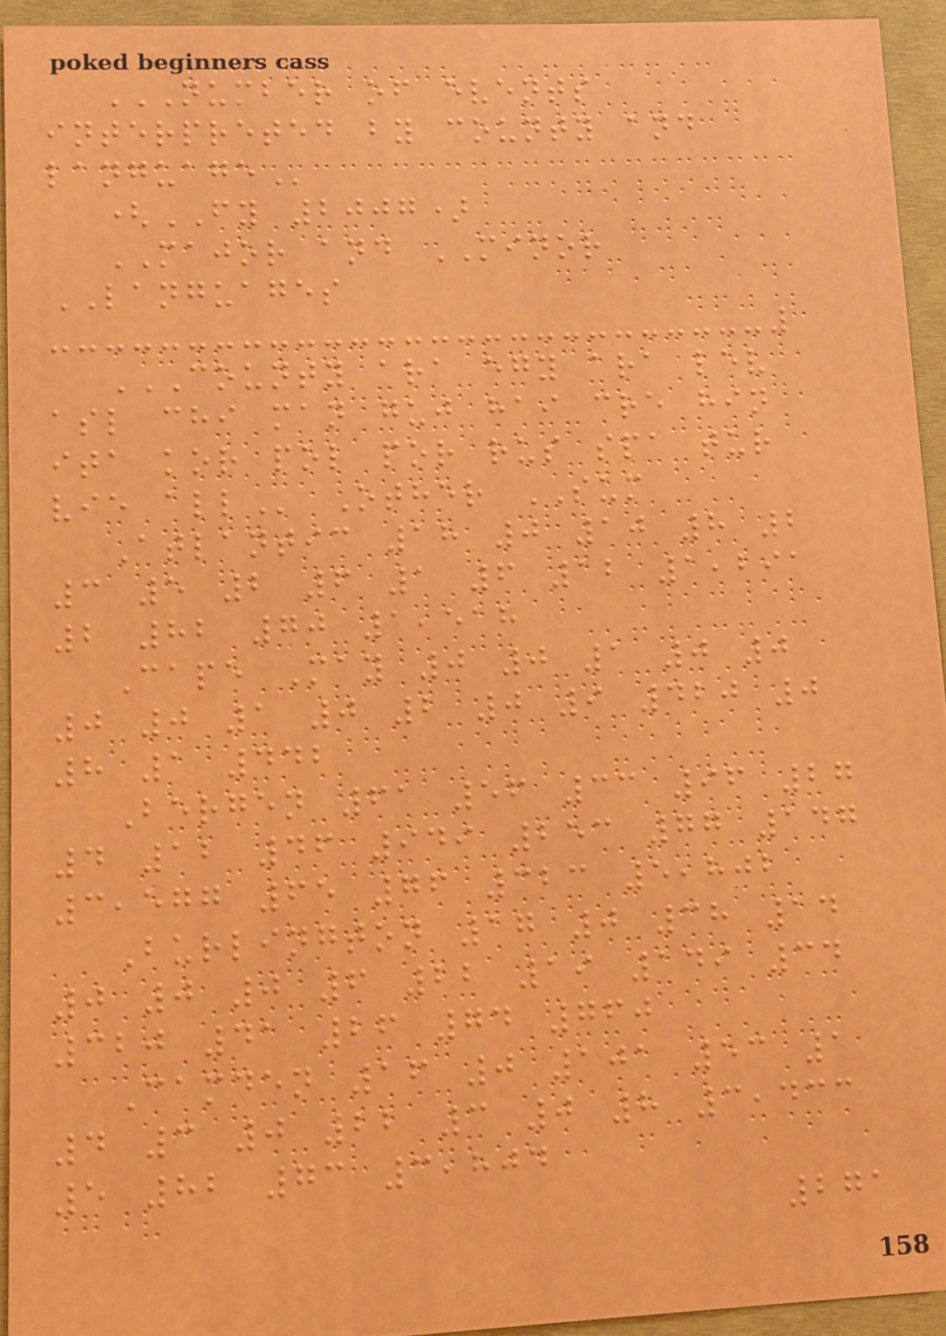NUMBER OF EVENTS
INTERPRETED BY COUNTY AND
LANGUAGE
(FY 2007)
MAJOR and MINOR
LANGUAGES
COUNTY ARA EGY ARA LEV
ASL CHI MAN GUJ HAI CRE HIN
ITA KOR POL POR RUS SPA TUR
VIE ALL Other SUM
Atlantic 18 0 10 8 2
3 5 2 6 1 6 12 1,291
2 82 70 1,518
Cape May 0 0 1 0 0
0 0 1 0 2 0 9 420 0
8 1 442
Bergen 61 56 33 96 27
4 12 46 949 253 77 147
3,577 65 76 323 5,802
Burlington 17 0 38 14
0 0 0 6 22 19 149 34
320 41 26 74 760
Camden 16 0 101 53 1
4 3 0 22 3 0 8 3,433
5 82 73 3,804
271
